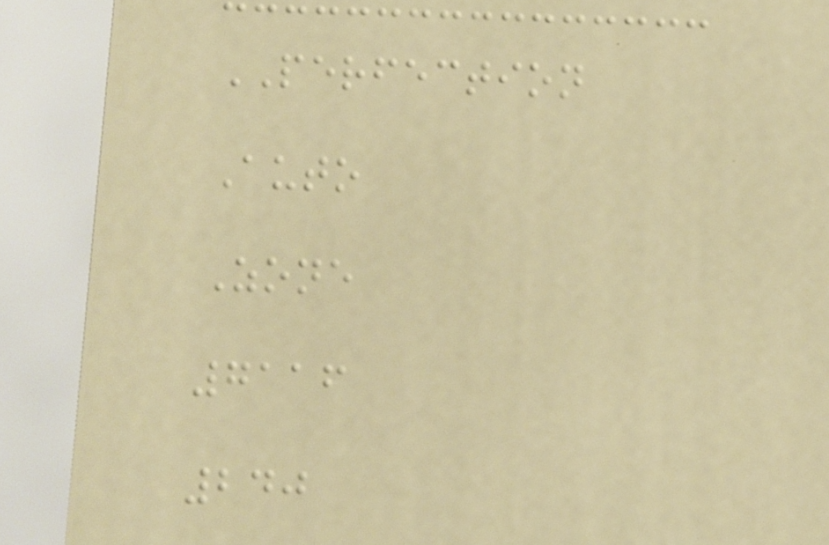PERFECTION
Auto
Zone
7116
240
